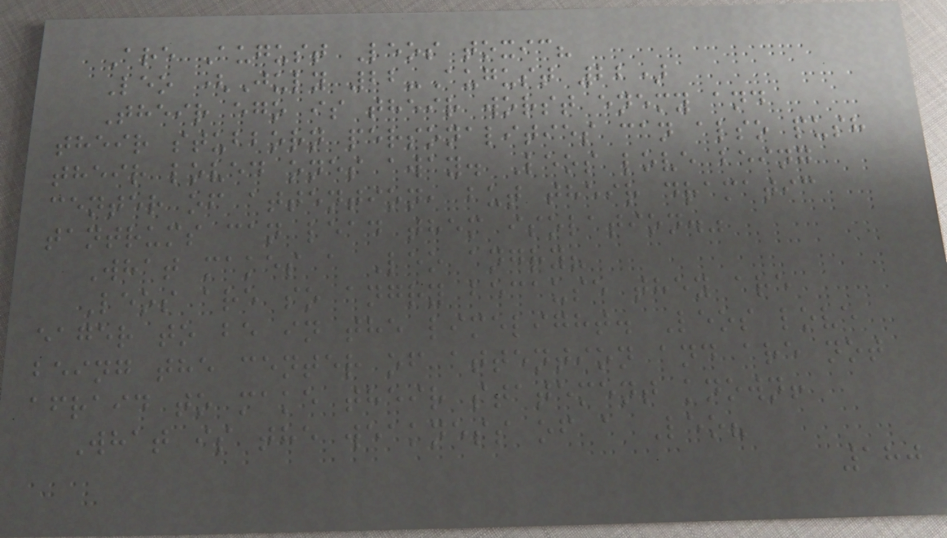Are August Leos toxic?
Leo (July 22-August 22)
Their ego is their worst enemy and
their stubborn personalities can also push
their loved ones away. Leos love being
center of attention, but their dramatic
tantrums can lead them isolation."
What makes a Leo angry?
Leos are so angry because they are
eager to be in the limelight. Leos love
being the center of attention and are not
afraid to make their statement known!
What is the weakness of a Leo?
180
